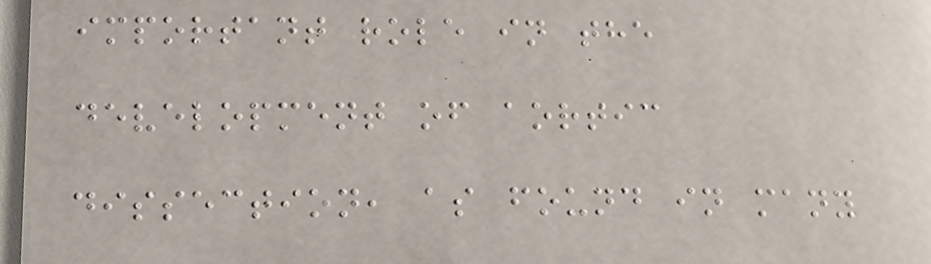important role in the
development of aortic
dissection, as found in many
